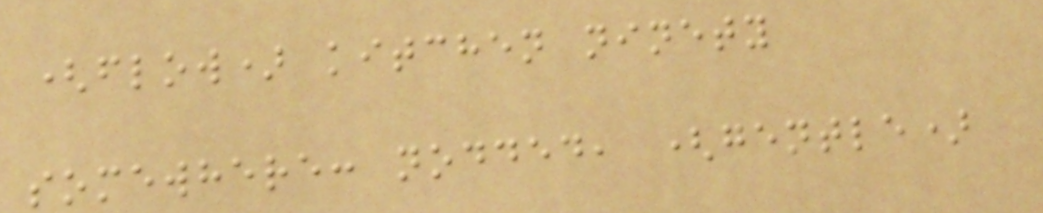(flow) kitchen ninety
somewhere: nodded, (gentle)
